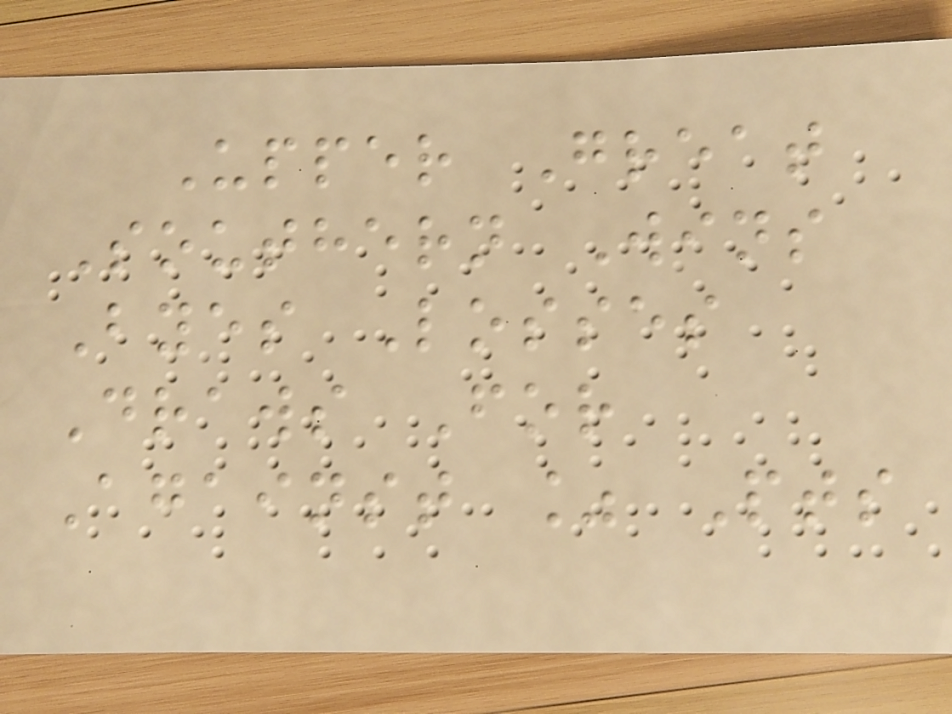Upper Great
Southern Wins
Byes Losses
Draws For
Against % Pts
